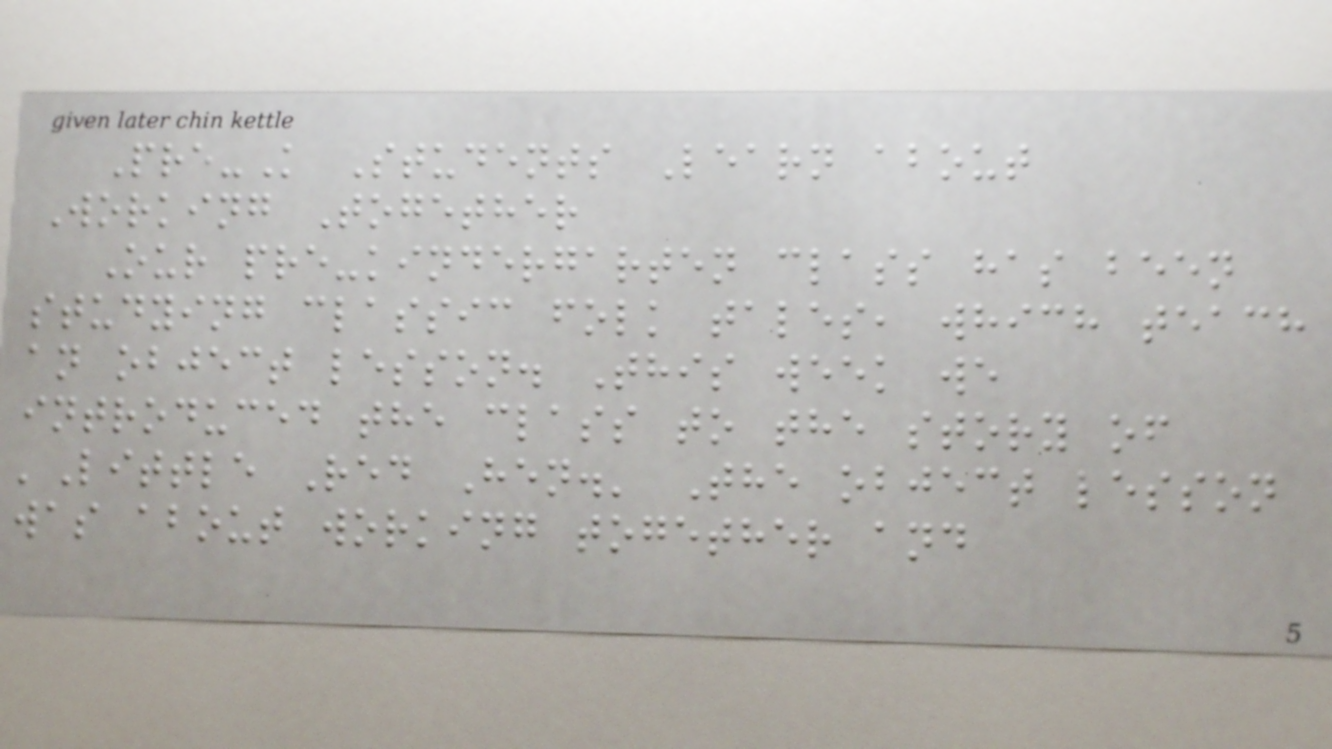Pre-K Students Learn about
Working Together
Our pre-kindergarten class has been
studying classic folk tales, which teach
an object lesson. This week we
introduced the class to the story of
'Little Red Hen.' The object lesson
was about working together and
